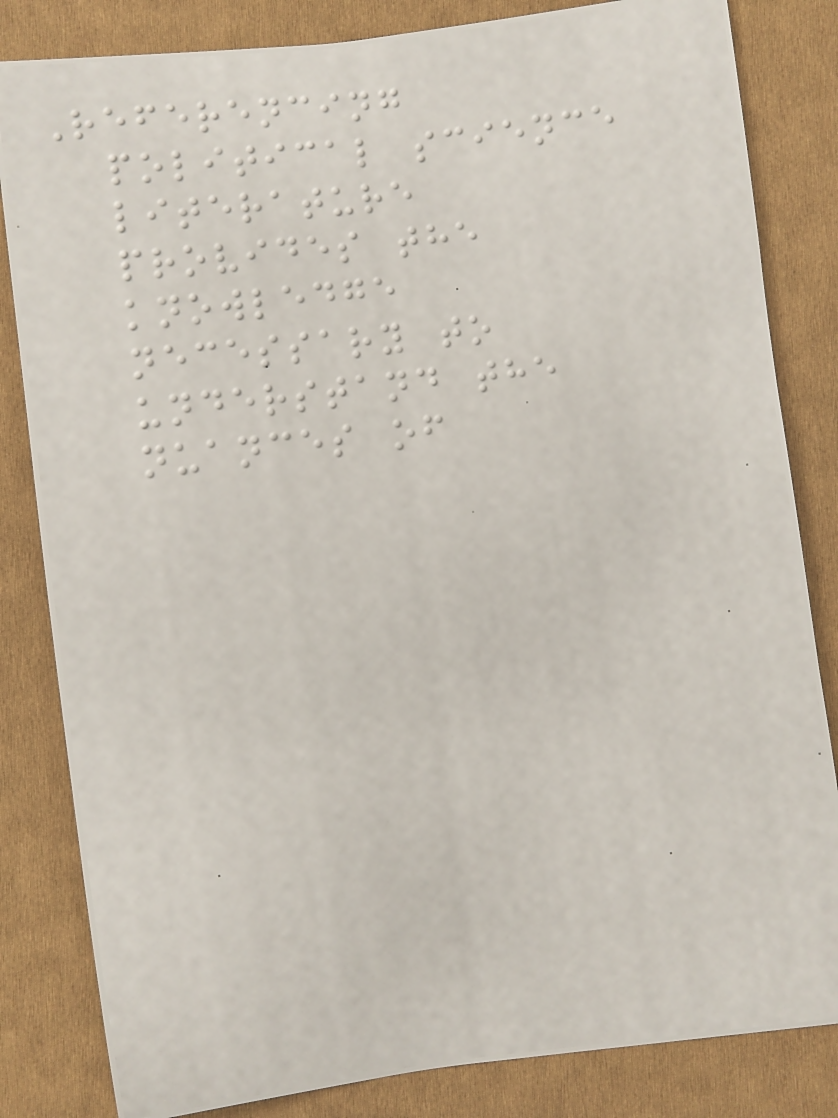Referencing
political science
literature
provides the
knowledge
necessary to
understand the
nuances of
